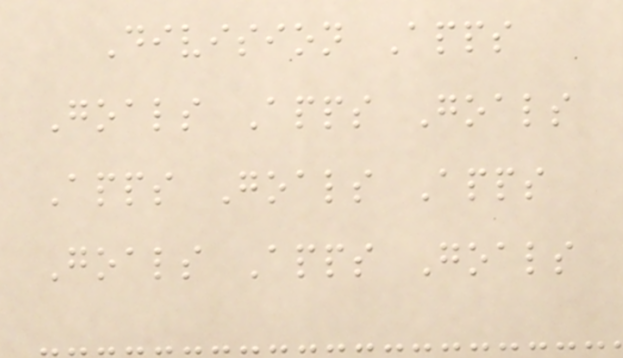Division Apps
Goals Apps Goals
Apps Goals Apps
Goals Apps Goals
